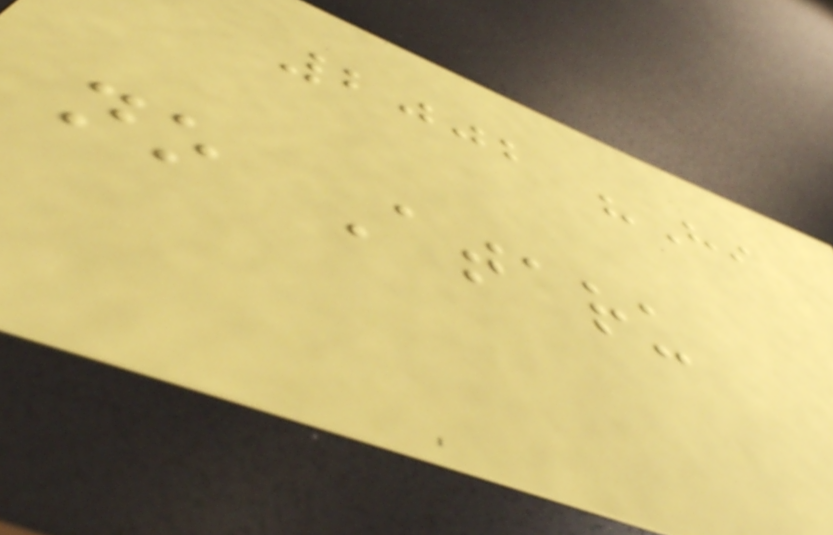2002 "Hi
no Ataru
